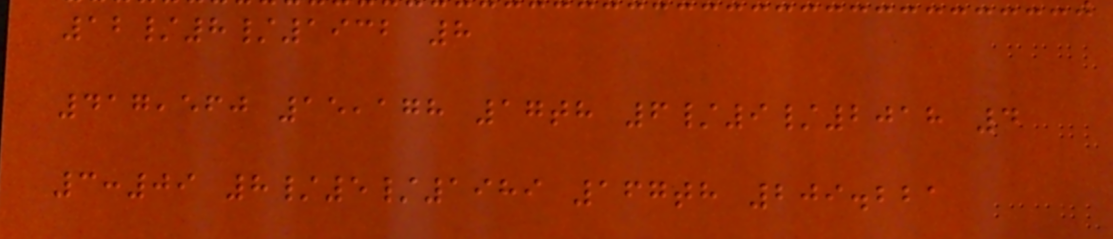12/8/1932 8
417,560 15,178 17th 6/9/2018 4
3:09 8/5/1989 167th 209.221
